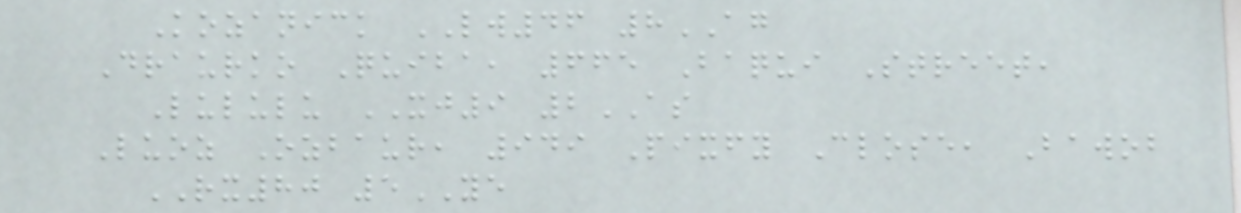Kozanick LW46 8AG
Draurko Quiba, 665 Baqui Street,
Lululu XJ9 2AS
Luoz Ozbaur, 949 Pixfy Close, Bawob
RX80 5YE
